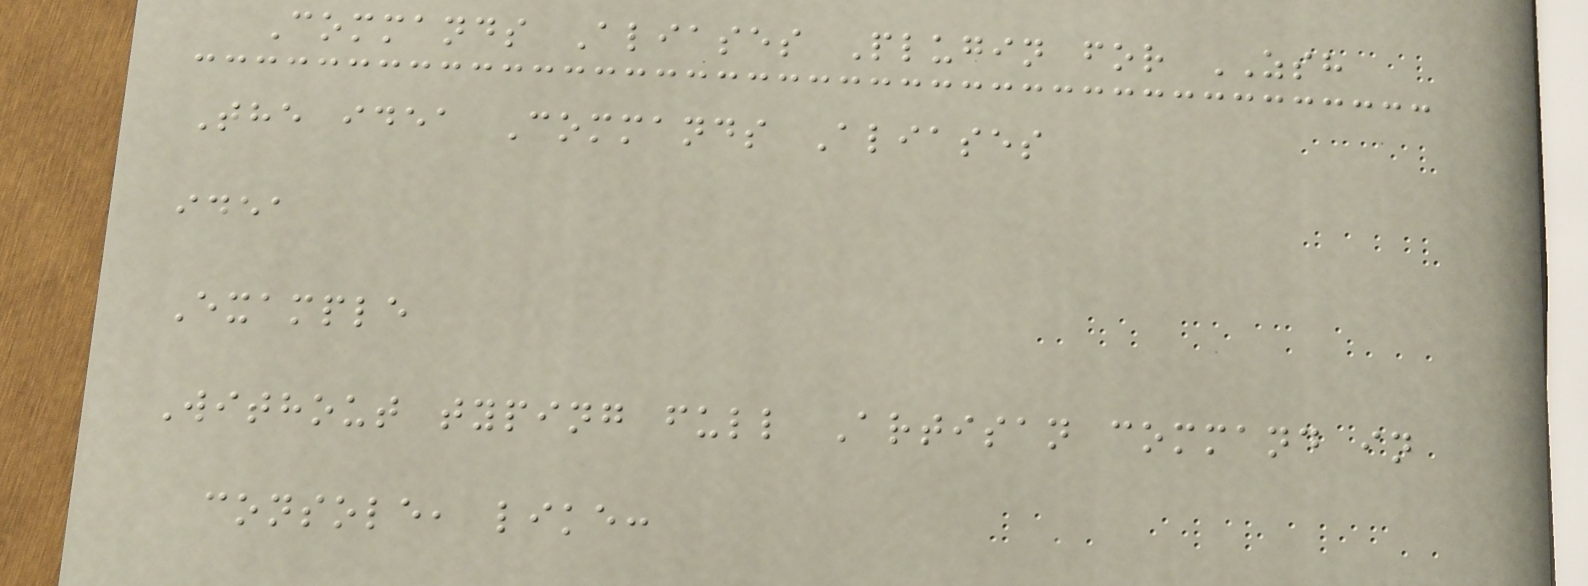Commands Aliases Plugin for ZSH
The idea Commands Aliases
idea
Example
Without typing full Artisan command in
console, like:
